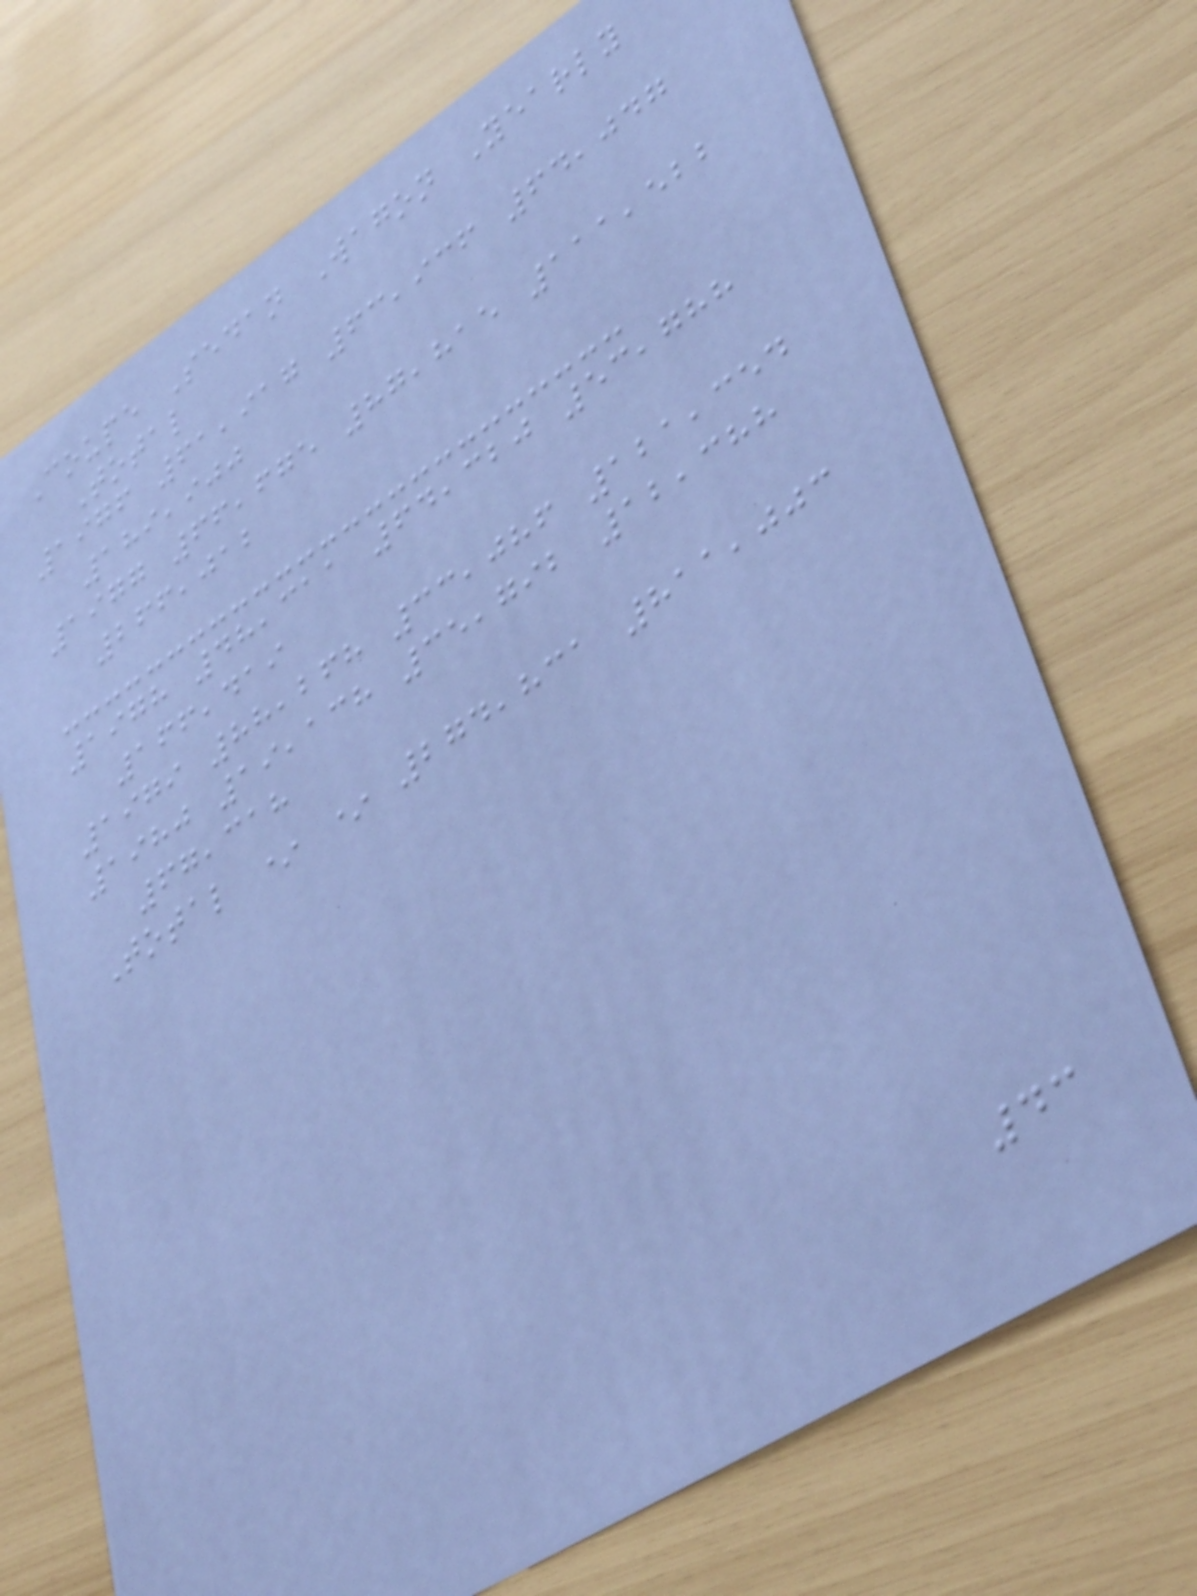Coupe Sedan Wagon Yearly
Total
1976 61,917 63,936 64,047
189,900
1977 66,675 87,815 111,522
266,012
1978 48,311 64,320 53,788
166,419
1979 88,268 33,086 121,354
1980 19,138 35,792 12,388
67,318
Total * * 274,831 811,003
43
